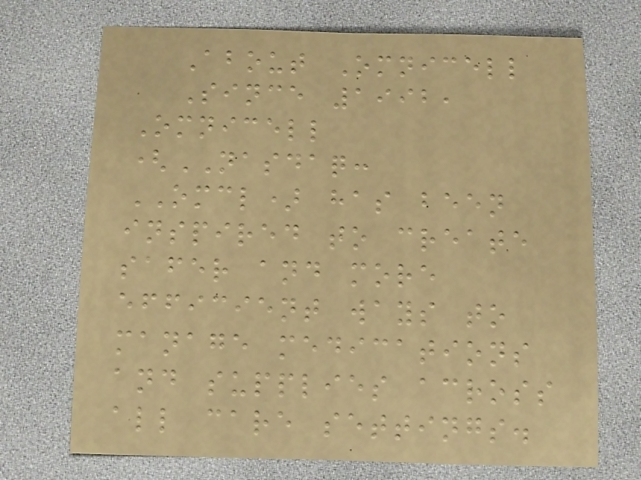About Omnicell
Since 1992,
Omnicell
(NASDAQ:
OMCL) has been
inspired to create
safer and more
efficient ways to
manage medications
and supplies across
all care settings.
